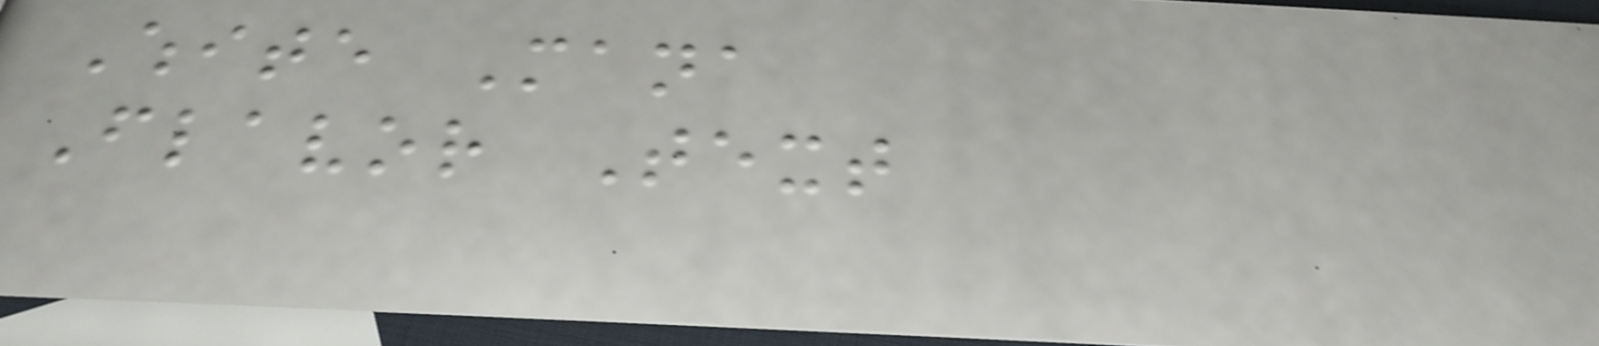White Mana
Flavor Text
